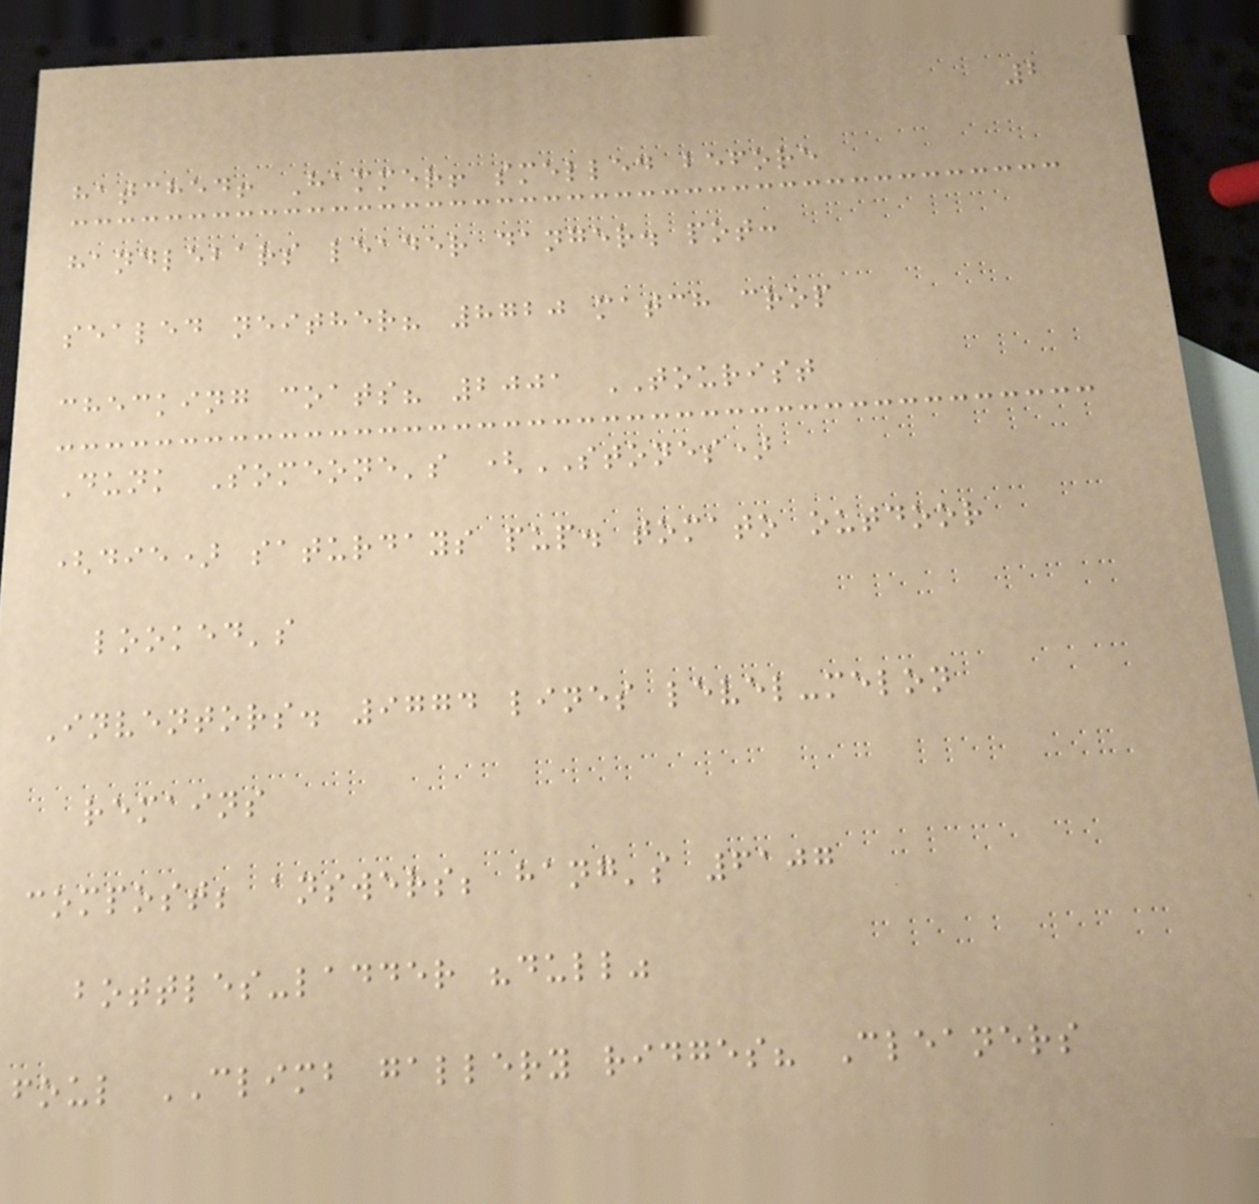2
hatched! Hammer! smelled before
handlebars leader danger. pot:
sealed neither? 8720 match crop
checking coats? 2001 TOURIST
Dunk Someone's (STONES)
(die) saturdays pup. tomato outdoor
looked's
Inventors. 9774 lines level-melon
remains
compost; answers; hang's 6107
bottles-ladder "dull"
foul CLIMB gallery ridges? Cleaners
